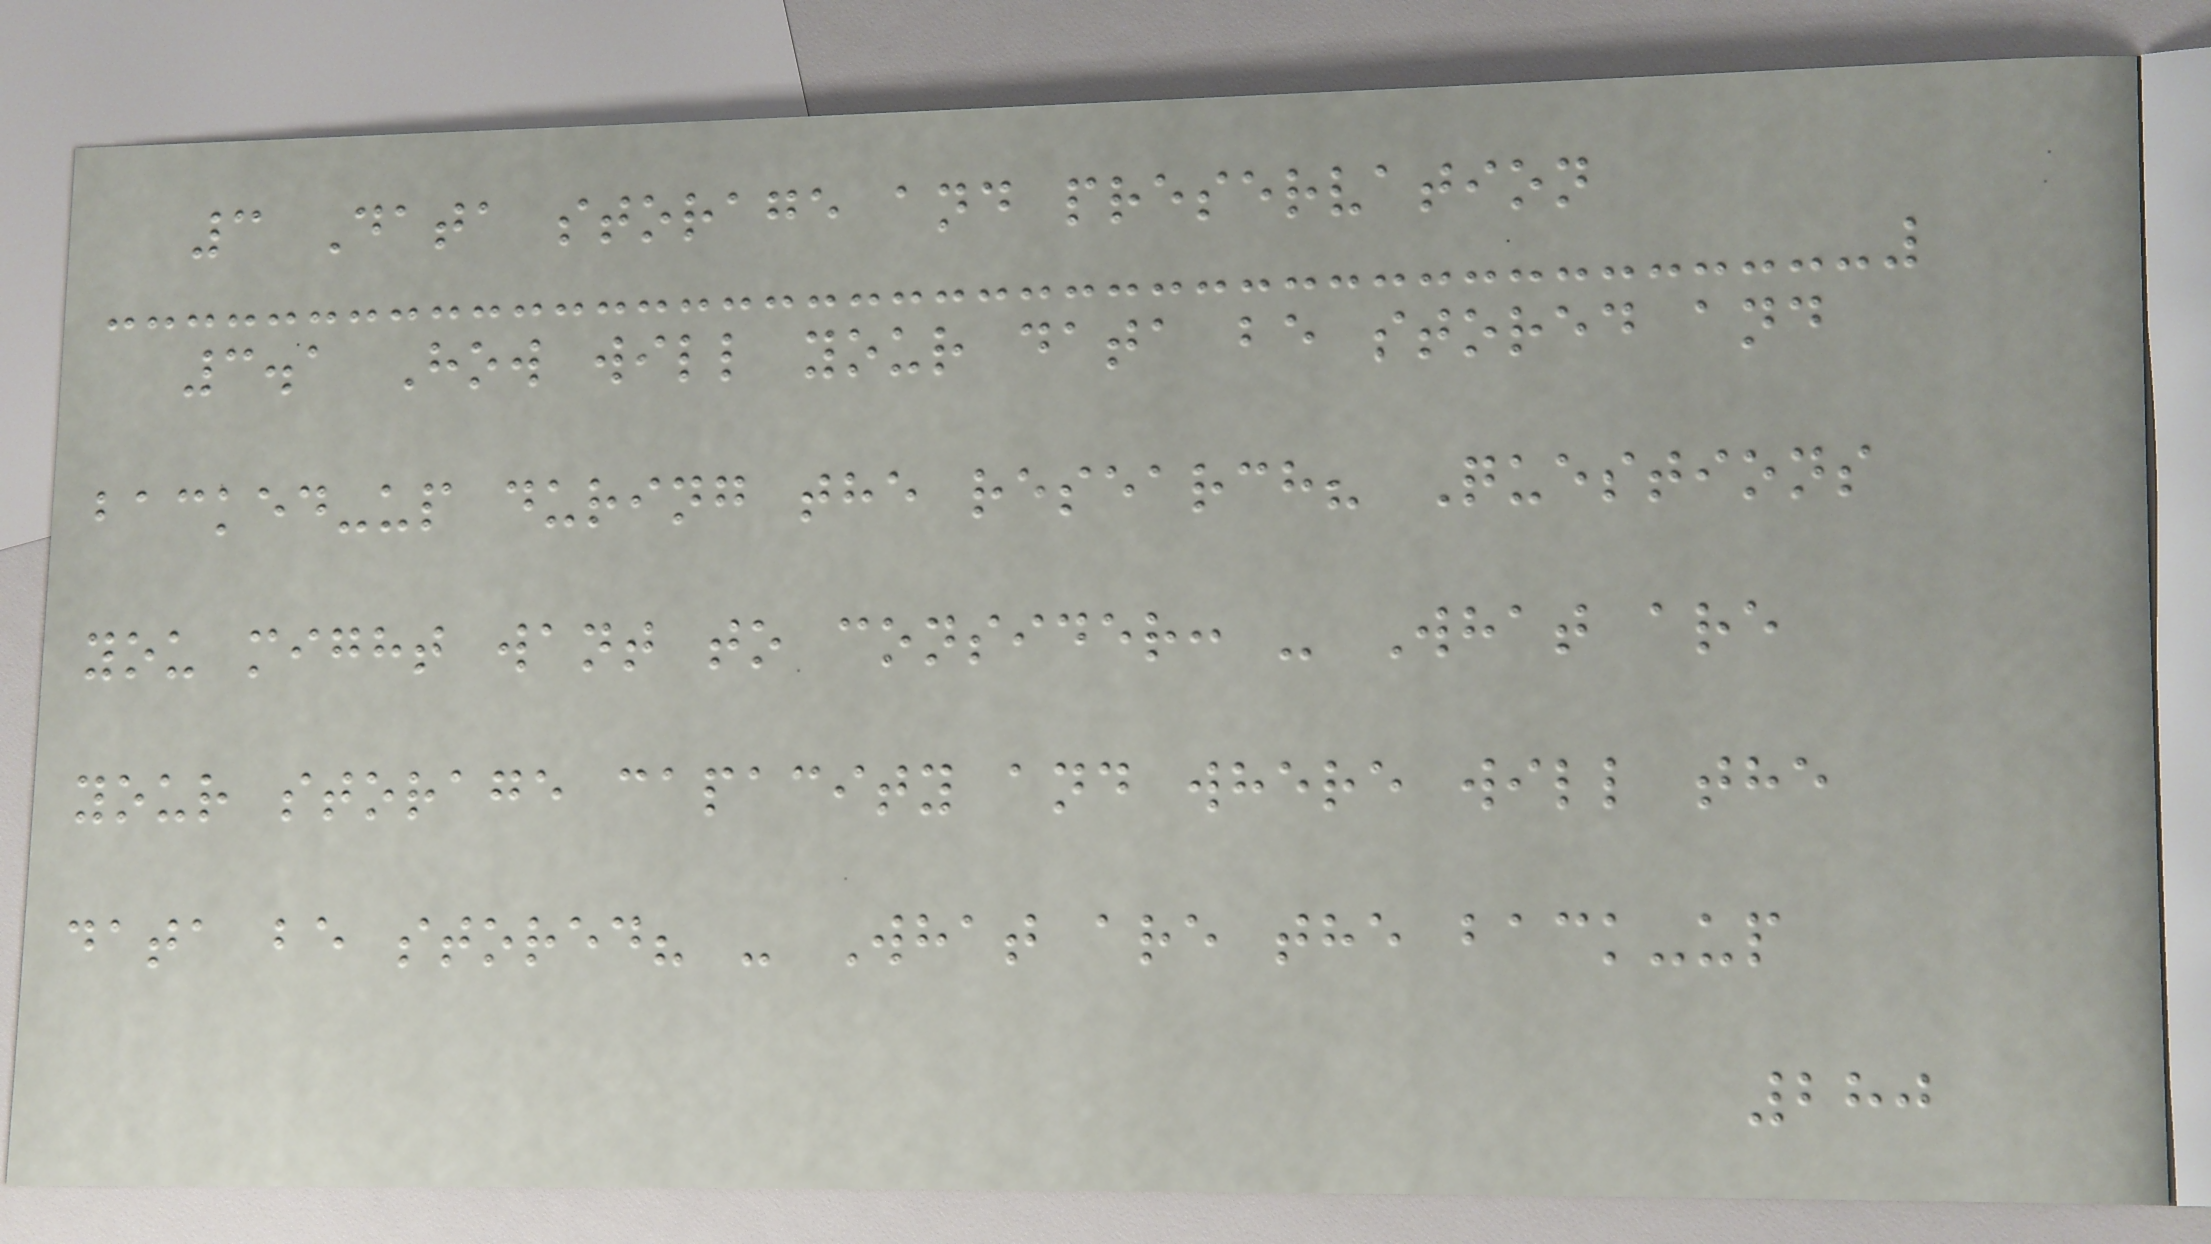3 Data storage and preservation
3.1 How will your data be stored and
backed-up during the research? Questions
you might want to consider: - What are
your storage capacity and where will the
data be stored? - What are the back-up
280
